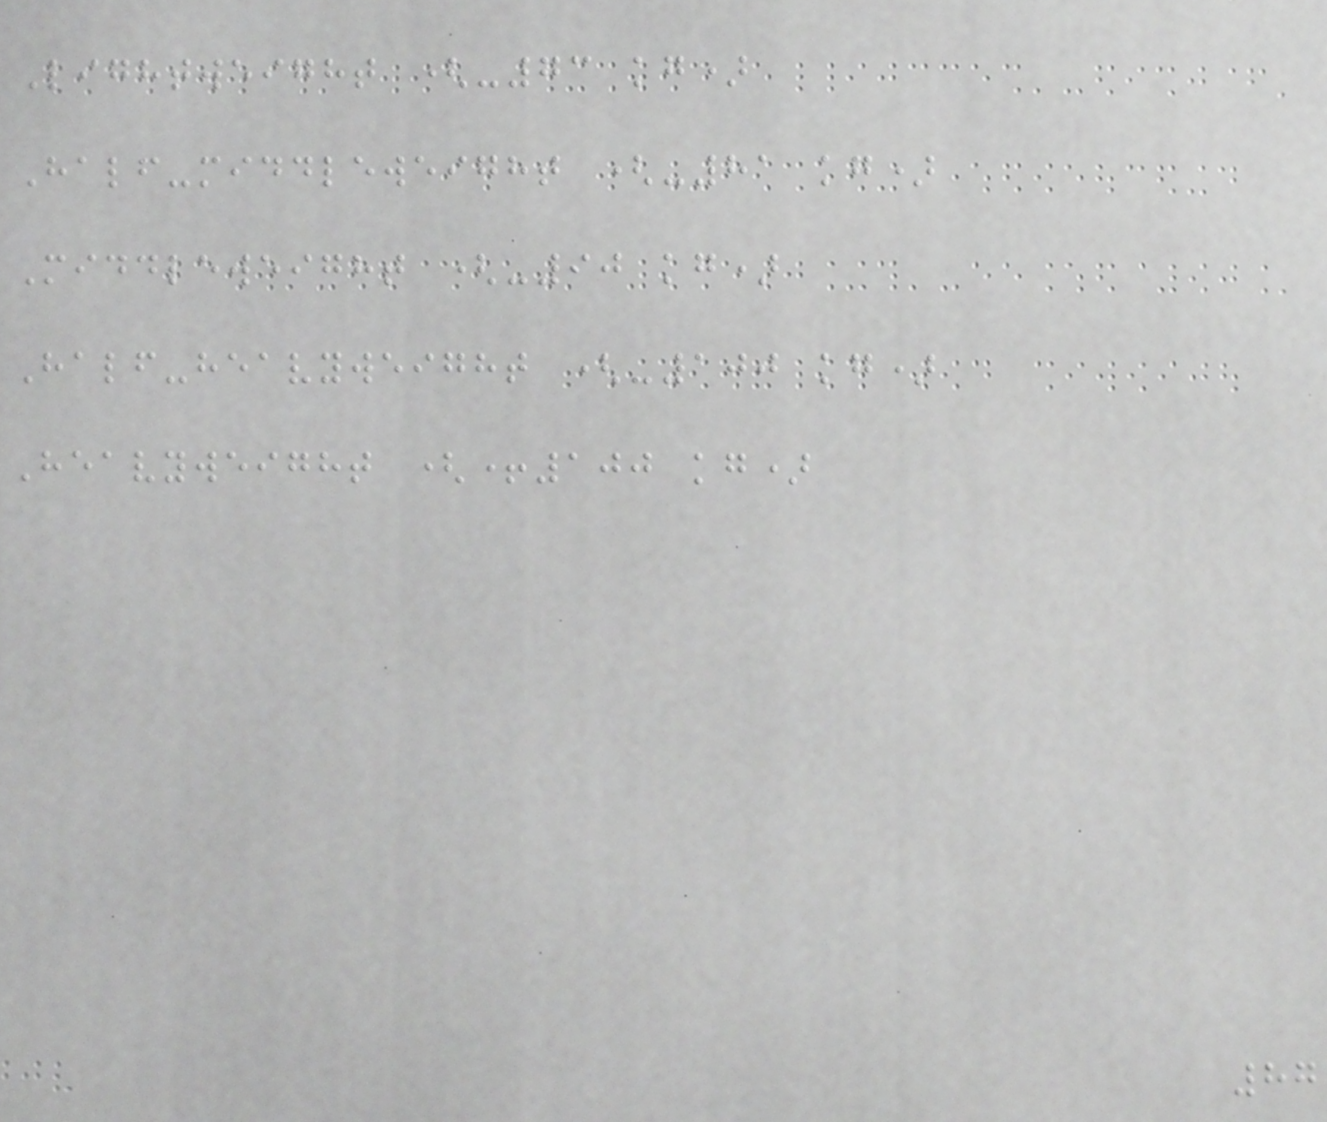Lightweight (-73 kg)
Half-middleweight (-81 kg)
Middleweight (-90 kg)
Half-heavyweight (-100 kg)
Heavyweight (+100 kg)
87
